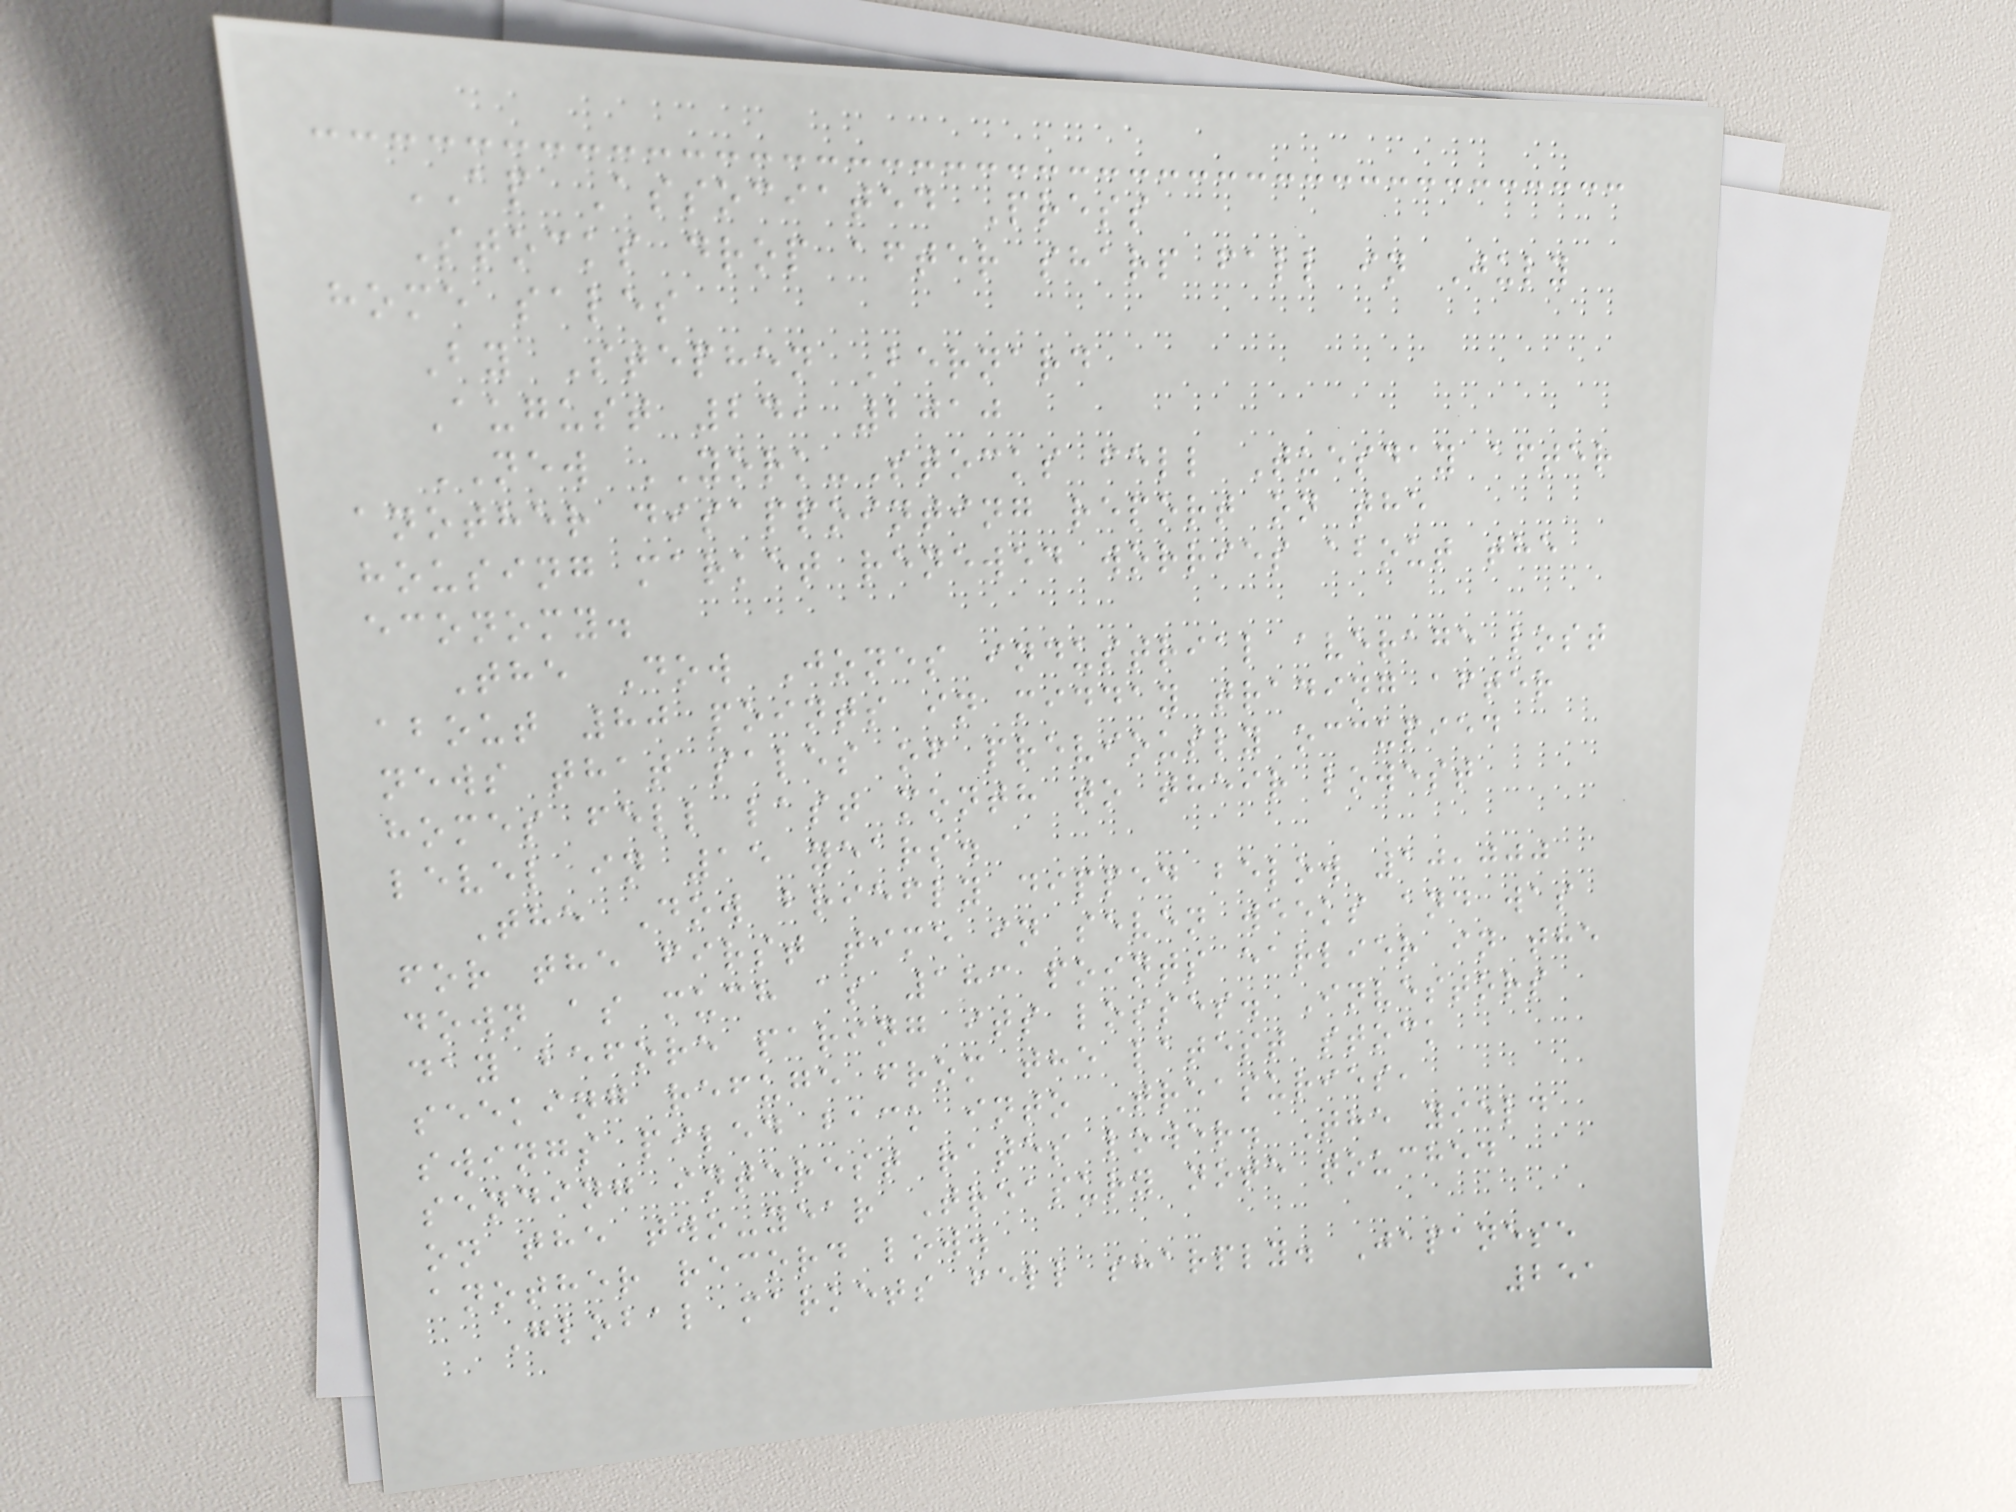AP Associated Press
Stocks drop after sharp fall in July
home sales
By Stephen Bernard
August 24, 2010
NEW YORK-Stocks fell Tuesday after
another disappointing report on the
housing market renewed worries about the
economy.
The Dow Jones industrial average lost
about 80 points in midday trading after
news that sales of previously occupied
homes fell last month to their lowest
level in 15 years.
The Dow briefly dipped below 10,000
for the first time in seven weeks and was
down as much as 183 points earlier in the
day before paring its losses. Investors
seeking refuge from the latest stock
swings piled back into Treasuries,
sending interest rates lower. The yield
on the two-year Treasury note touched
another record low.
Global markets fell sharply. Japanese
251
